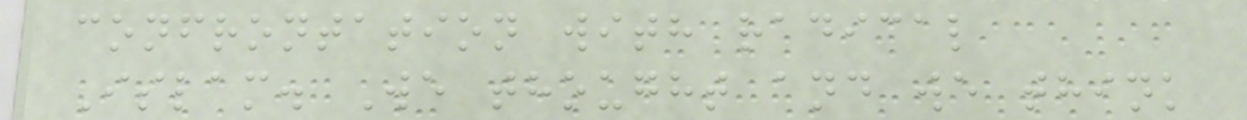confrontation with radical
Islam. We thought and we think
